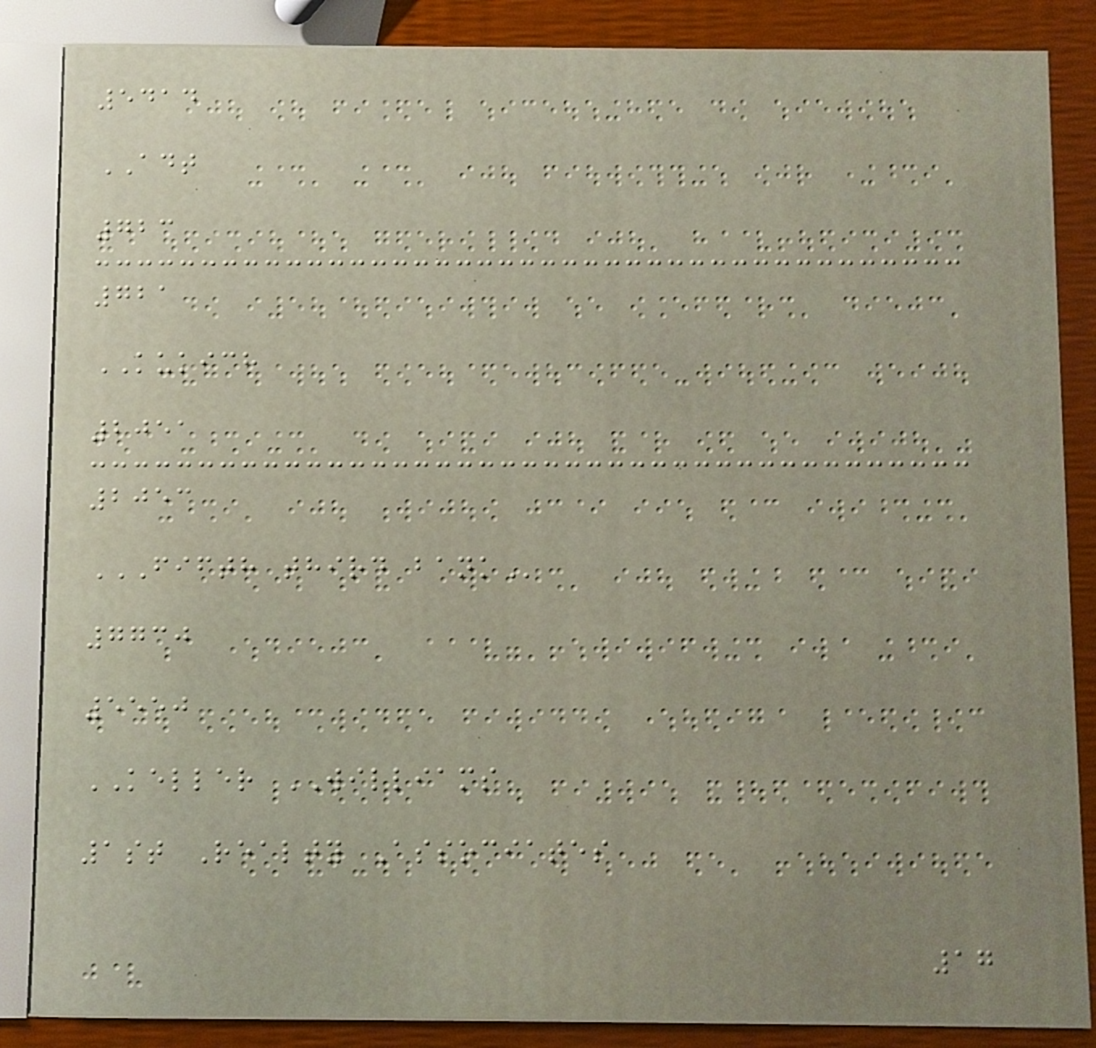5414
ADT
723
721
KUKICH
2051
2053
FIFTH THIRD BANK
7730
5550
KELLER WILLIAMS
1st Realty Associates
17
